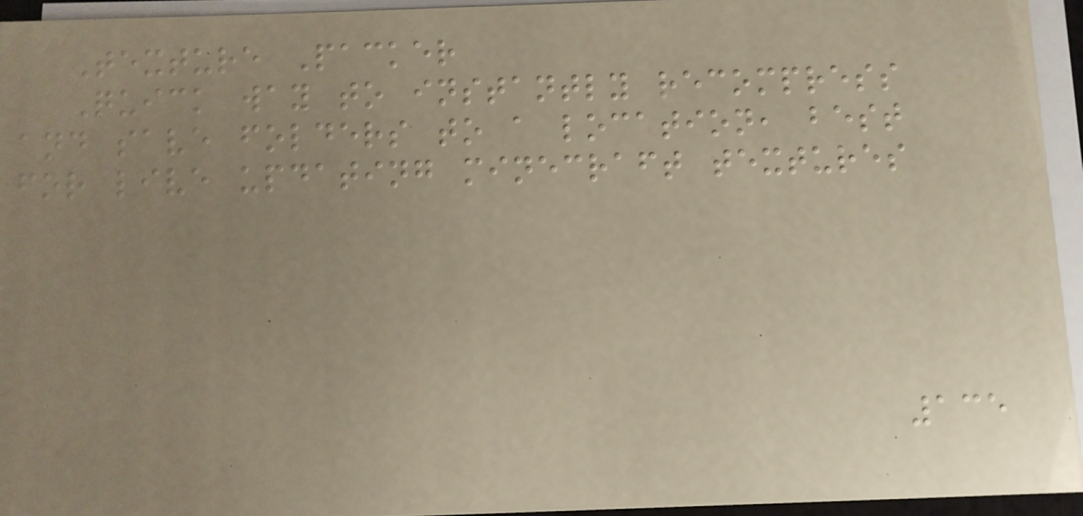Texture Packer
Quick way to instantly recompress
and save folders to a location, best
for live updating minecraft textures
135
